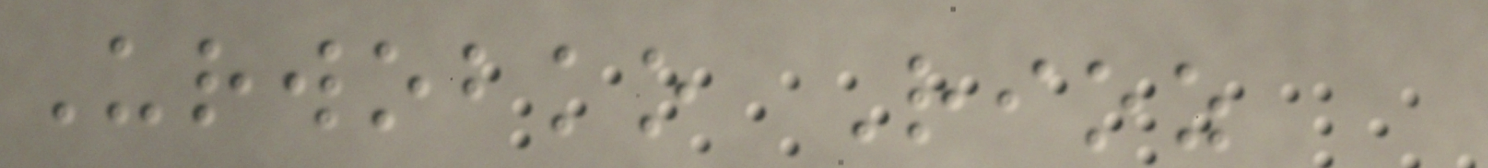Urwobko Rioz
